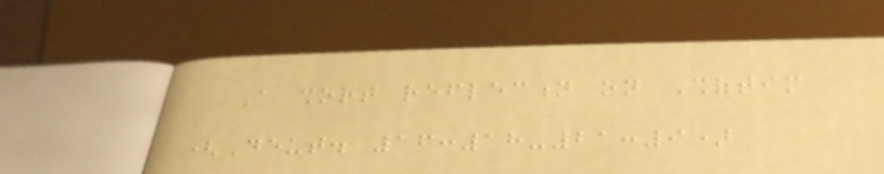A short reflection on Shoftim
(Deut. 16:18-21:9)
